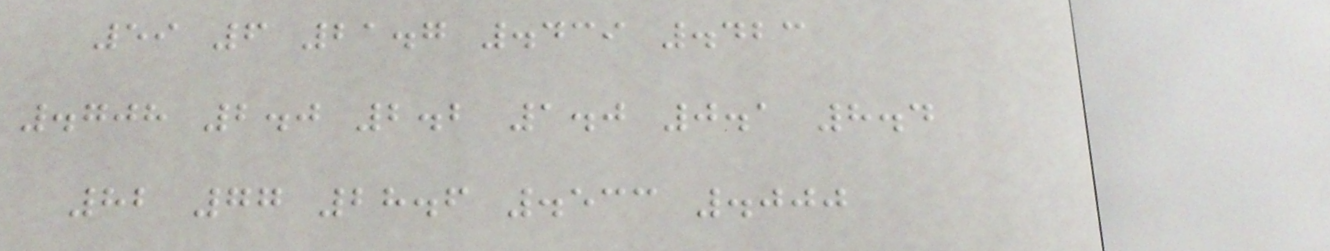59 6 21.7 .439 .423
.708 2.0 2.2 1.0 0.1 8.4
82 77 28.6 .533 .000
